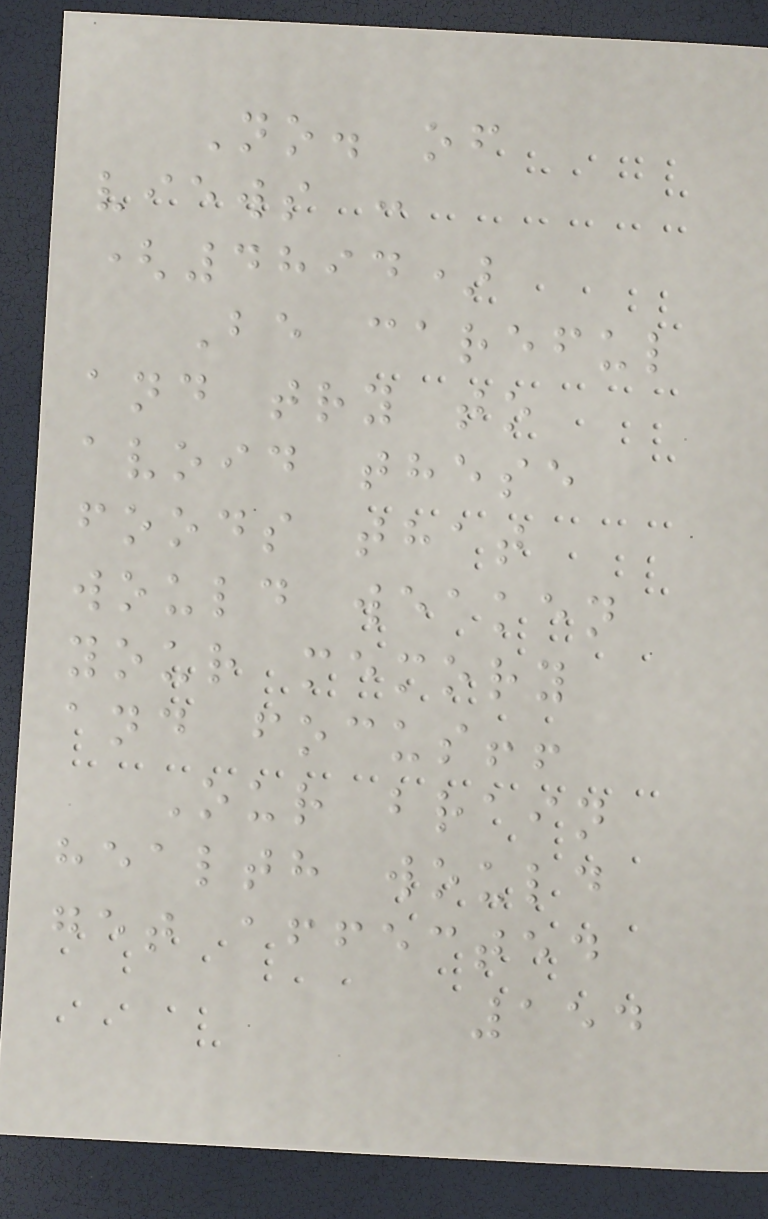No. of
views :
(4894)
Be careful
and try to
avoid these
foods that
would weaken
your memory
and focus!!
Our brain
health would
get affected
154
